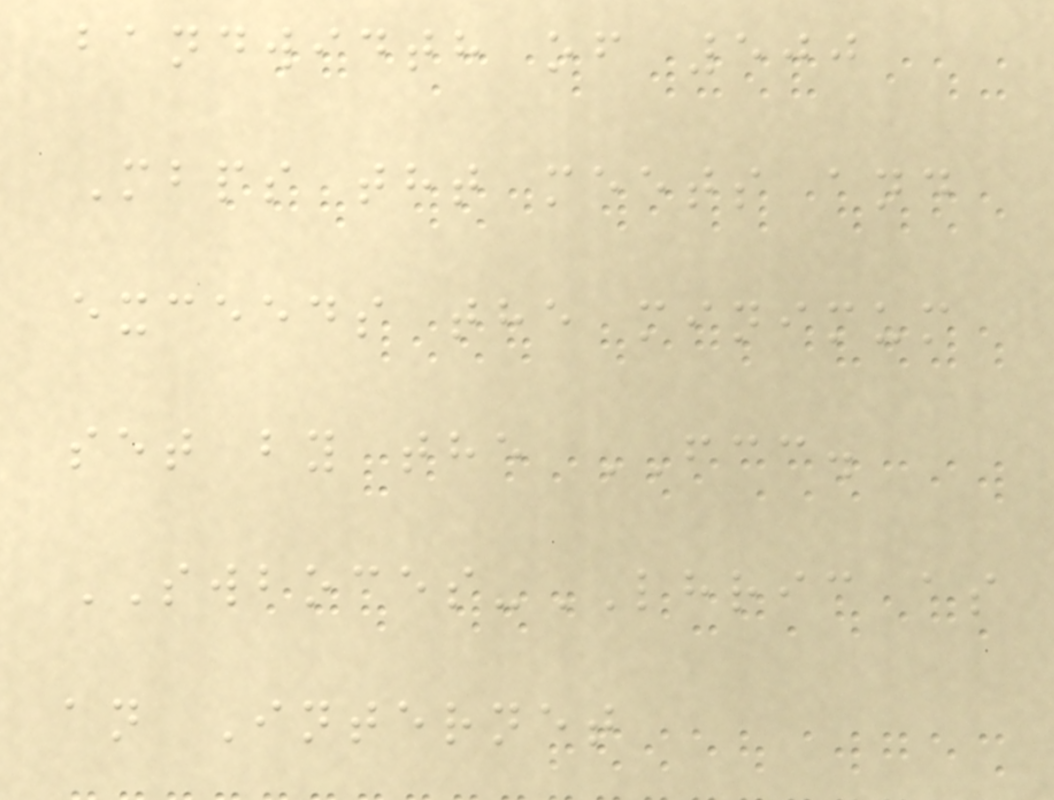bandwidth of 500
Mbps tht meets and
exceeds the minimum
set by the FCC.
SWBOCES-LHRIC as
an Internet
